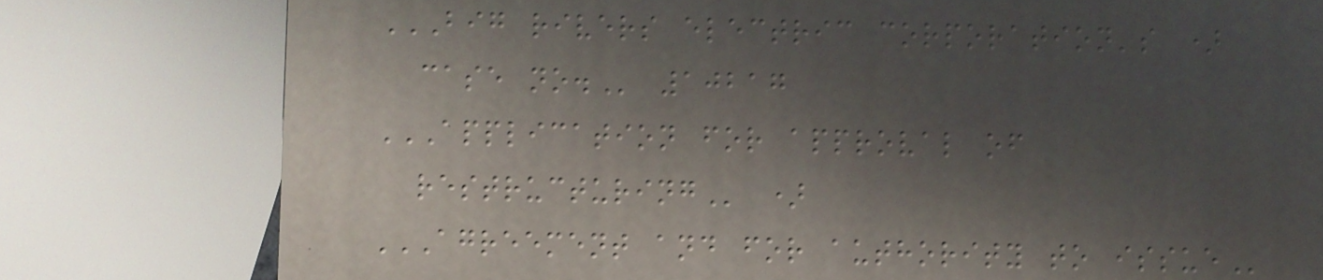BIG RIVERS ELECTRIC CORPORATION'S )
CASE NO. 10217
APPLICATION FOR APPROVAL OF
RESTRUCTURING )
AGREEMENT AND FOR AUTHORITY TO ISSUE
